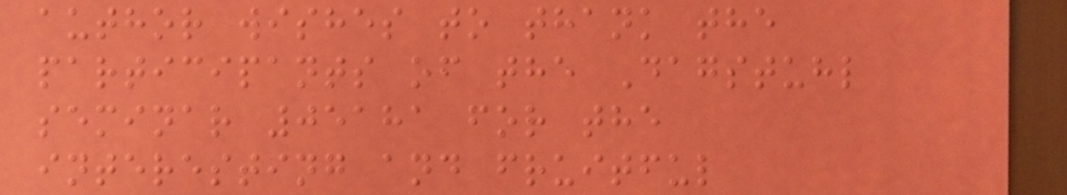author wishes to thank the
participants of the Dagstuhl
seminar 05181 for the
interesting and fruitful
